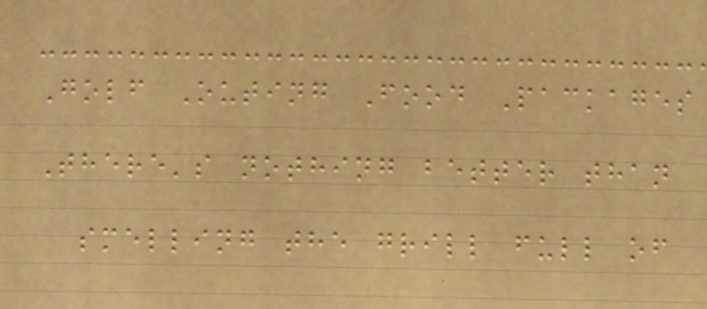Golf Outing Food Packages
There's nothing better than
smelling the grill full of
